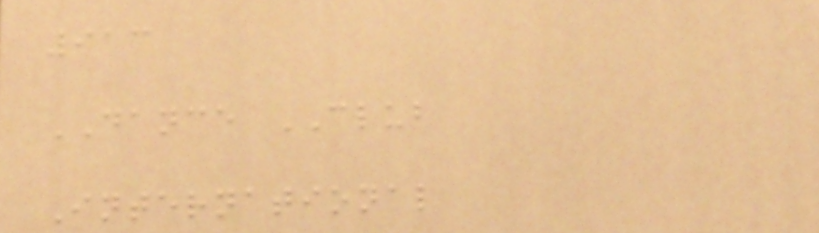913
DANCE CLUB
International
